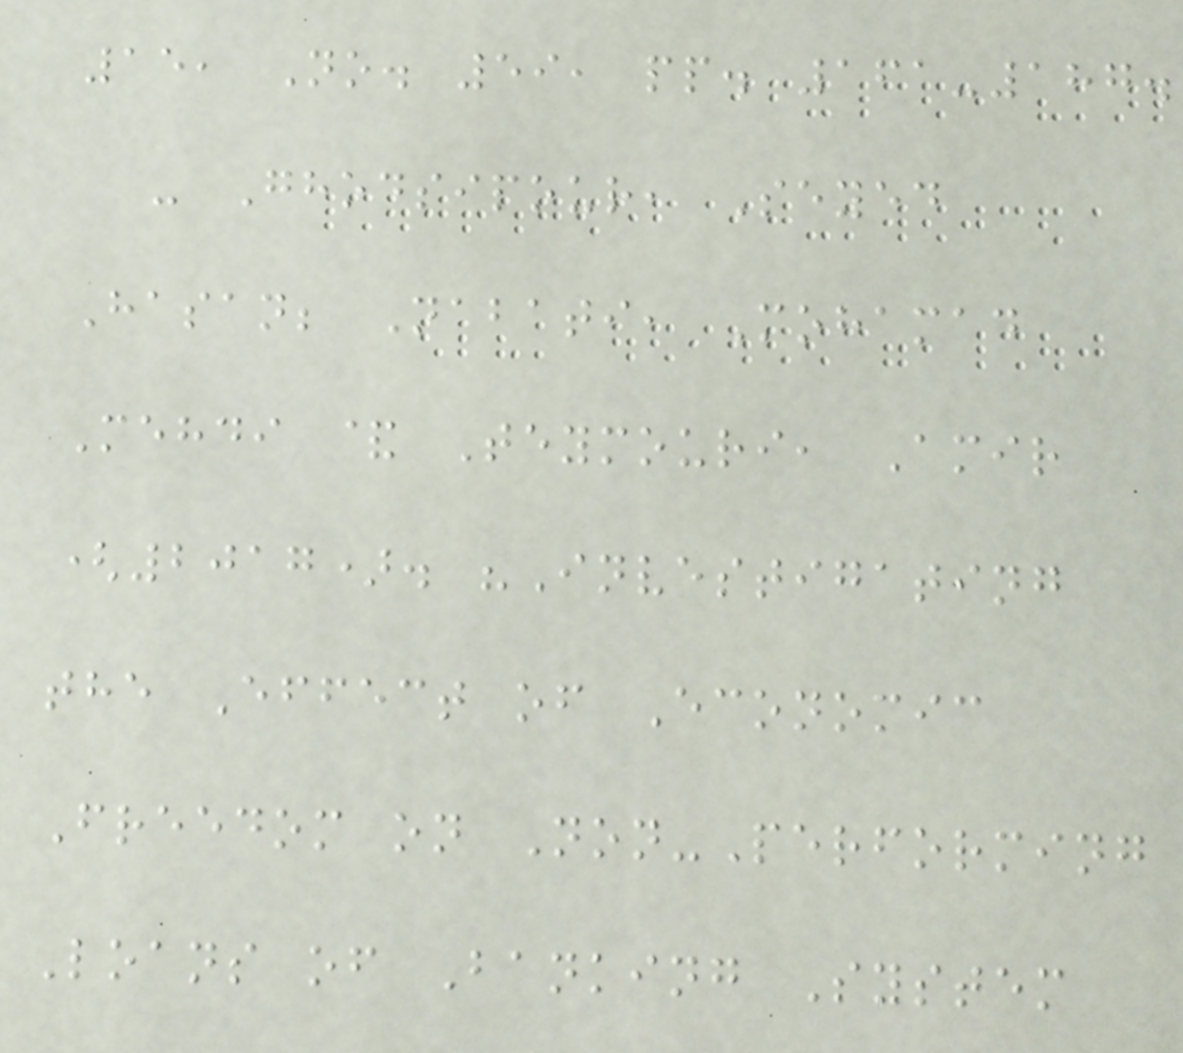15, No. 59, pp. 161-187.
- Ghodsipour, Seyed
Hasan; Nabati, Mohamad
Mehdi & Teymouri, Amir
(2017). "Investigating
the Effect of Economic
Freedom on Non-Performing
Loans of Banking System
